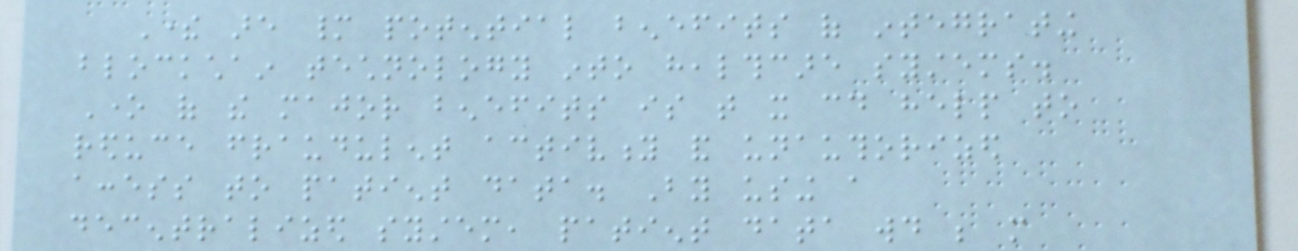There are many potential benefits of integrating
blockchain technology into healthcare systems.
One of the major benefits is that it could help to
reduce fraudulent activity and unauthorized
access to patient data. By using a
decentralized system, patient data would be more
